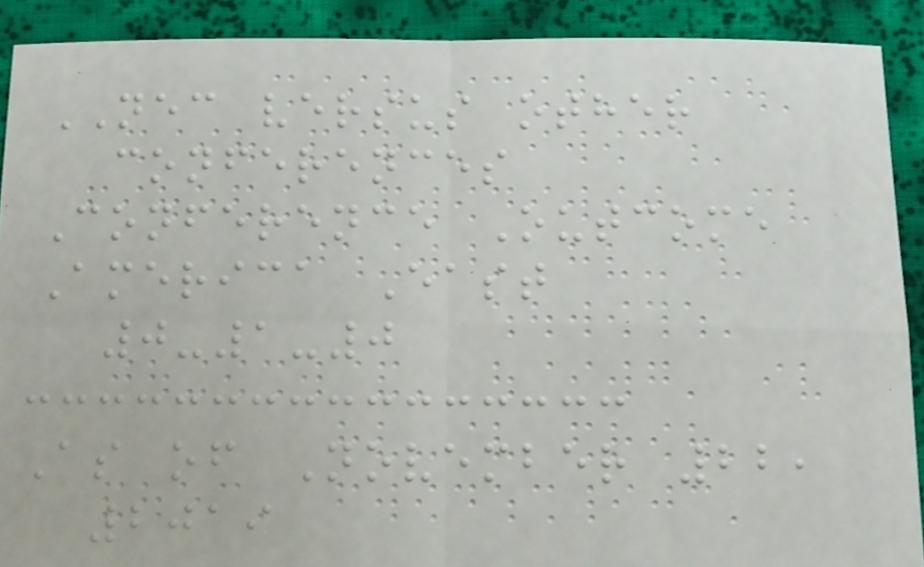NEC versus other
conferences
Conference Outcome
America East
0-1-0
As of November 22,
2019
